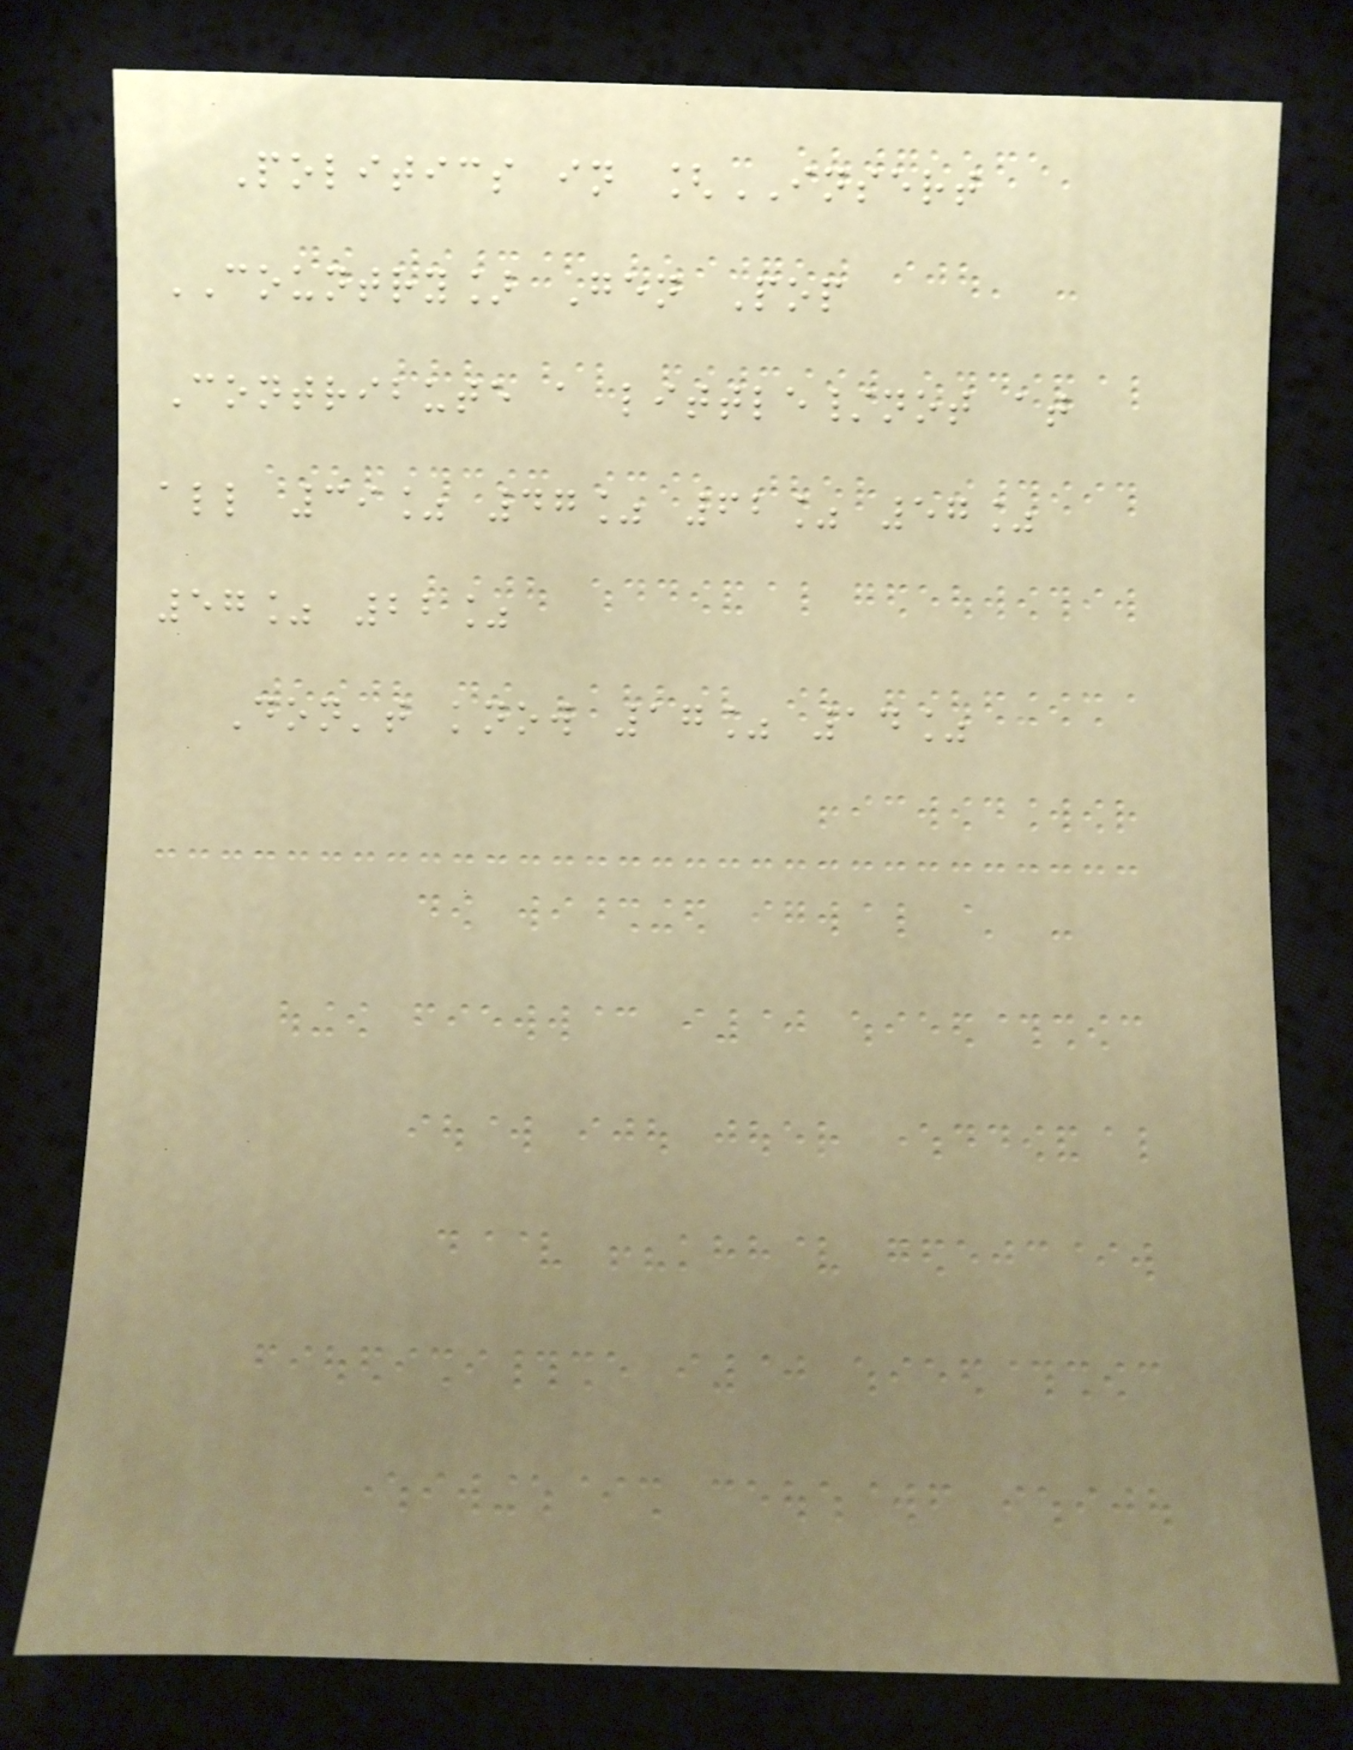Politics in [INSERT
COUNTRY] Gen Pop
Contribute a little/not at
all 39% 47% 62% 57%
57% 22%
Don't know 17% 14%
